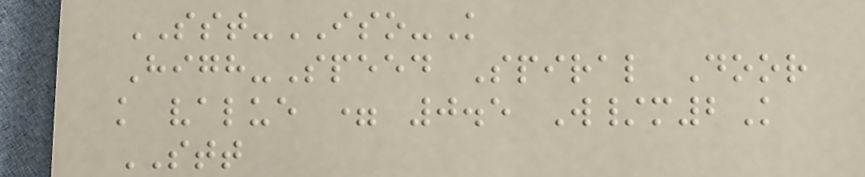SST-ISO-K
High-Speed Spiral Door
k value = 0.5 W/m2K
STT
